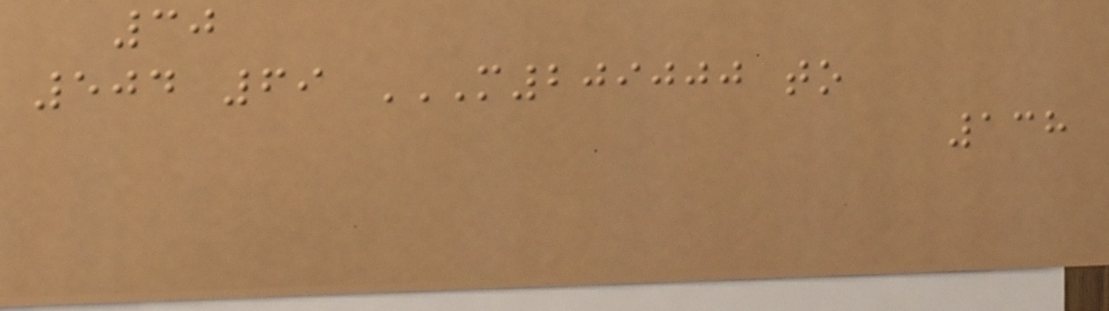30
504 69 M209000 TO
138
